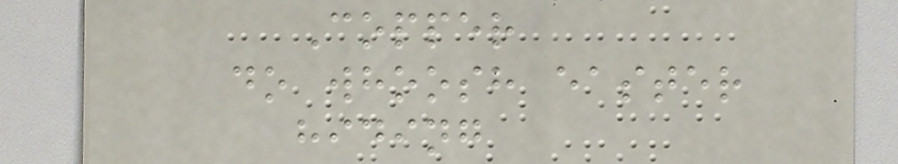Copper
do whoosh easter
hiding
